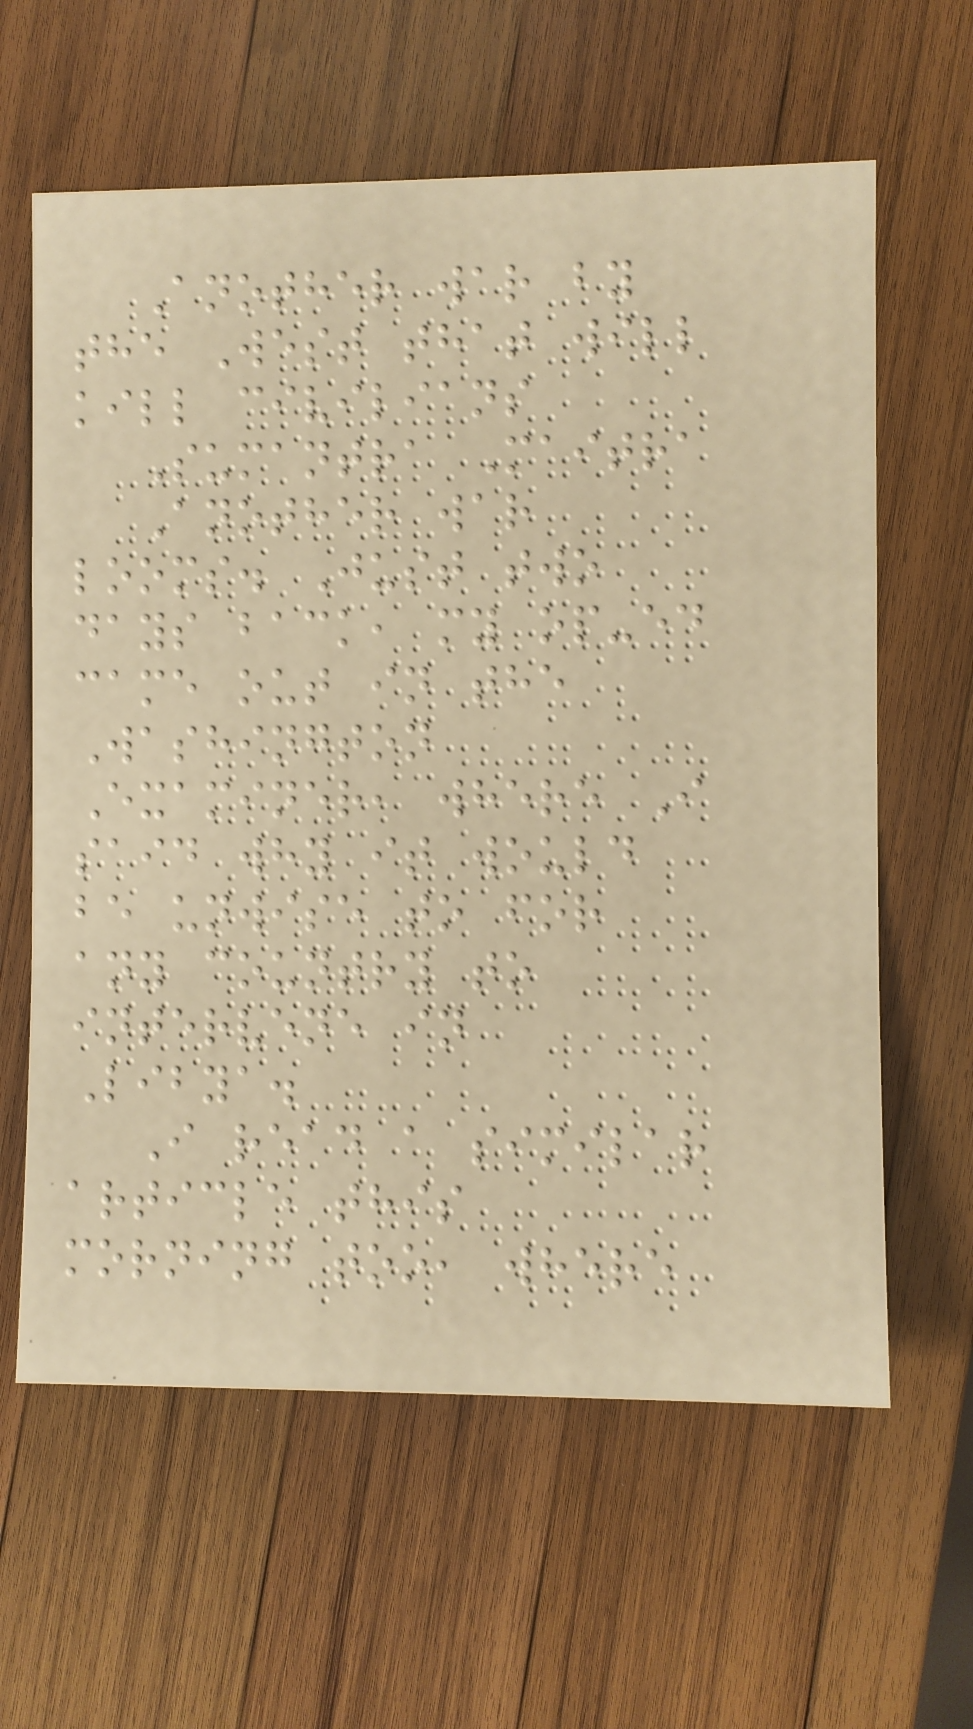Another war by
the West that will
kill civilians
Sumantra Maitra
Another war
looms. Just two
days back, my op-ed
came out in the
Washington
Examiner, where I
said why it would
be unwise to for
any country to
intervene in
Libya.
I read a similar
article this
morning too, where
